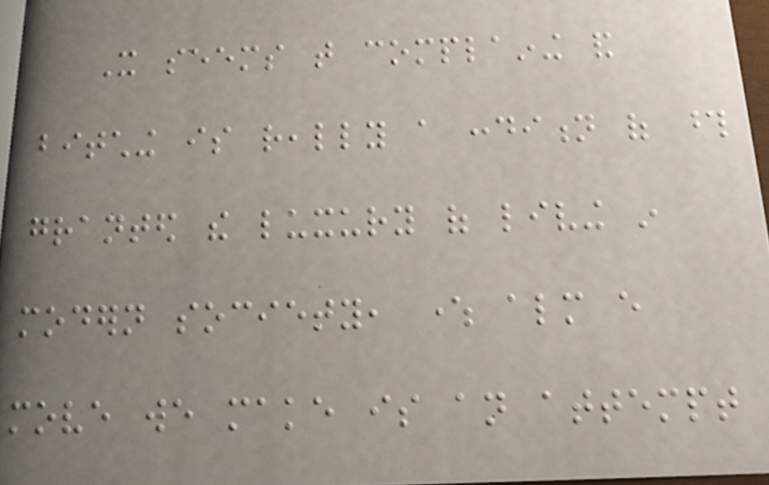It seems that complaining and
bitching is really a condition of those
granted the luxury of living in
modern society, where almost every
move we make is an attempt
